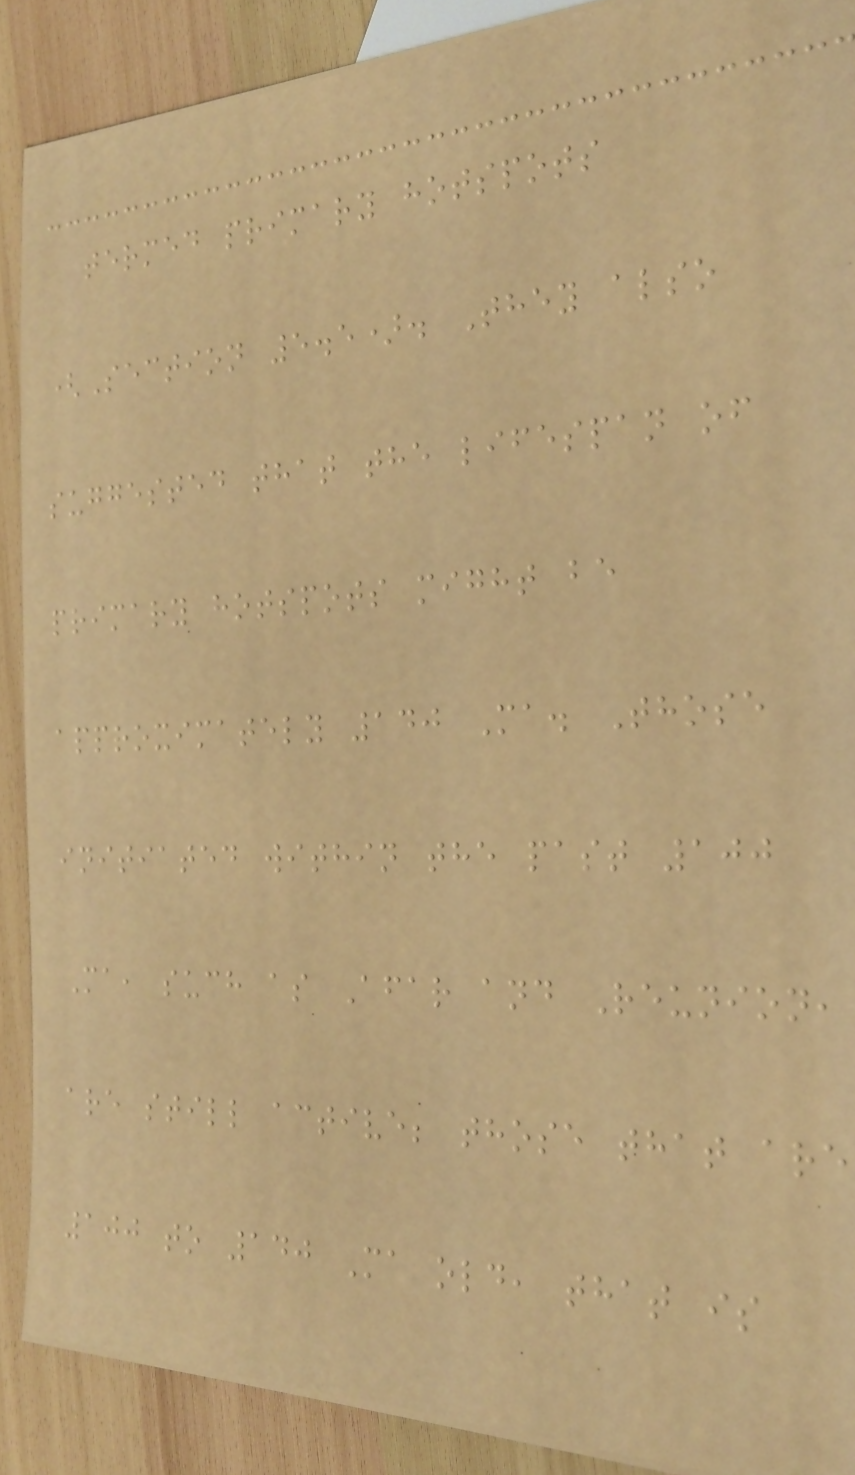termed primary hotspots
(Section 5.5). They also
suggested that the lifespan of
primary hotspots might be
approximately 140 Ma. Those
initiated within the past 100
Ma, such as Afar and Reunion,
are still active; those that are
100 to 140 Ma old, that is
